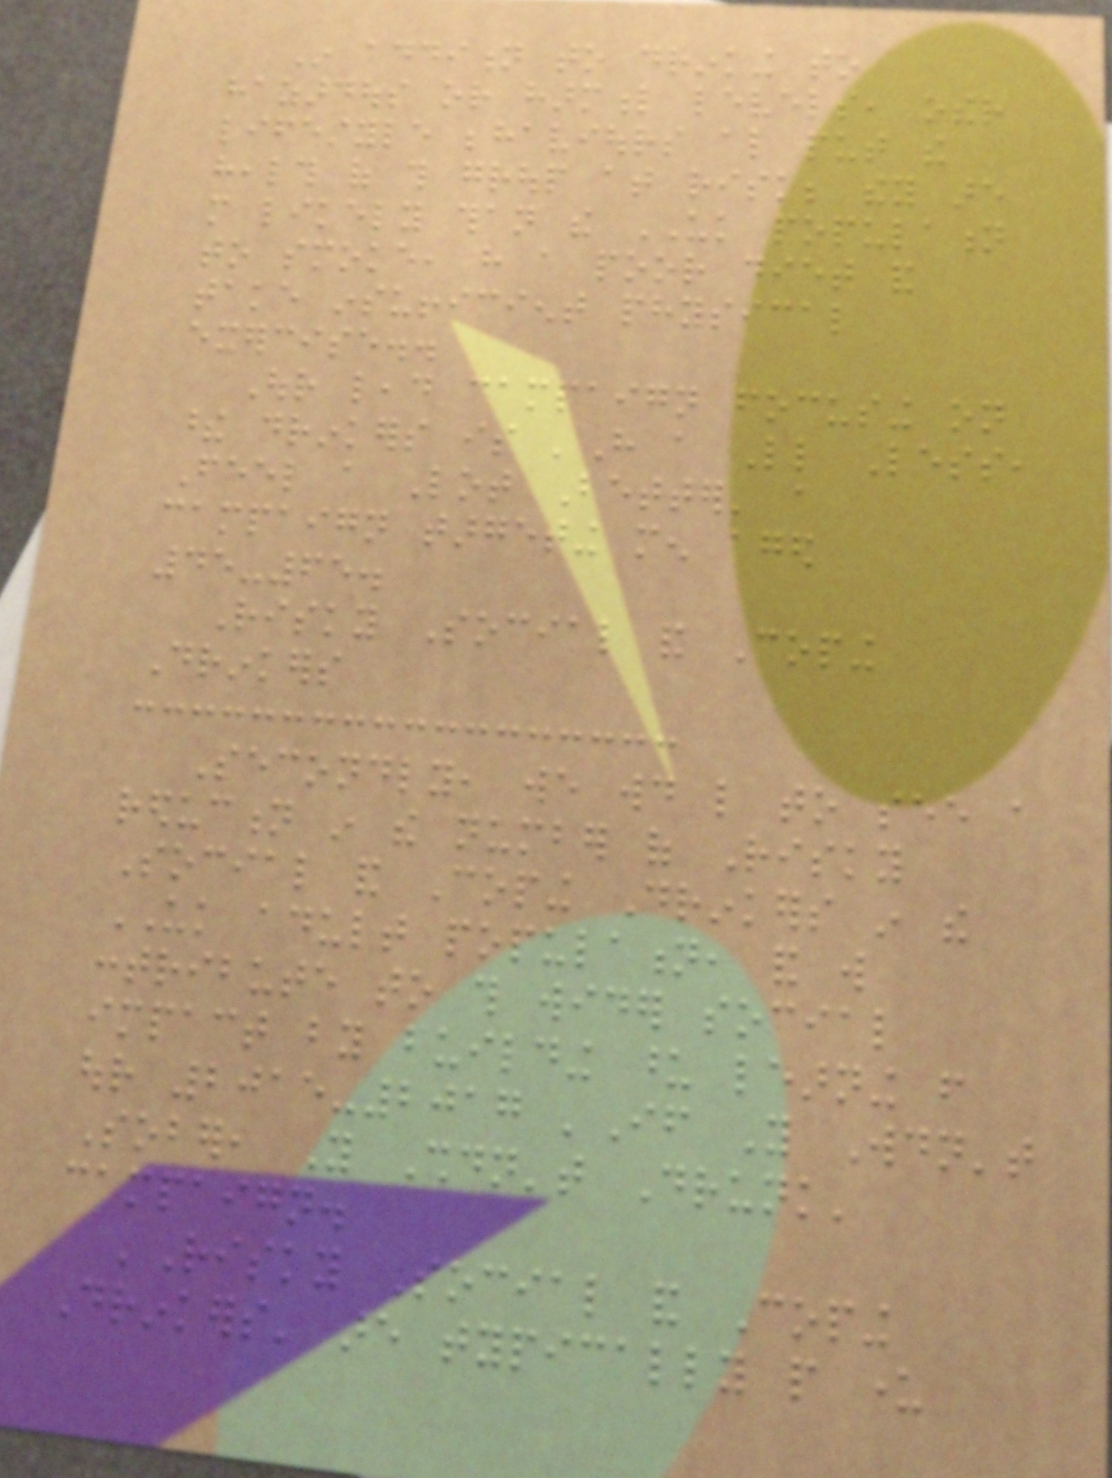In addition to drinking to
hazardous or harmful levels, other
lifestyle behaviours also put the
health of this group at risk; they are
more likely than the UK population
to smoke, have a poor diet and
take insufficient physical
exercise..
Our lead campaign focusing on
these drinkers is 'Have a Little Less,
Feel a Lot Better' a
campaign targeting men aged
45-65.
Risky Social and Coping
Drinkers
Secondly, we would like to see a
reduction in the number of Risky
Social and Coping Drinkers in the
UK adult population, and will
contribute to this wider social
impact by building upon learning from
our 2015-2017 'If You Wouldn't
Sober, You Shouldn't Drunk'
campaign.
'Risky Social and Coping
Drinkers' are typically people under
